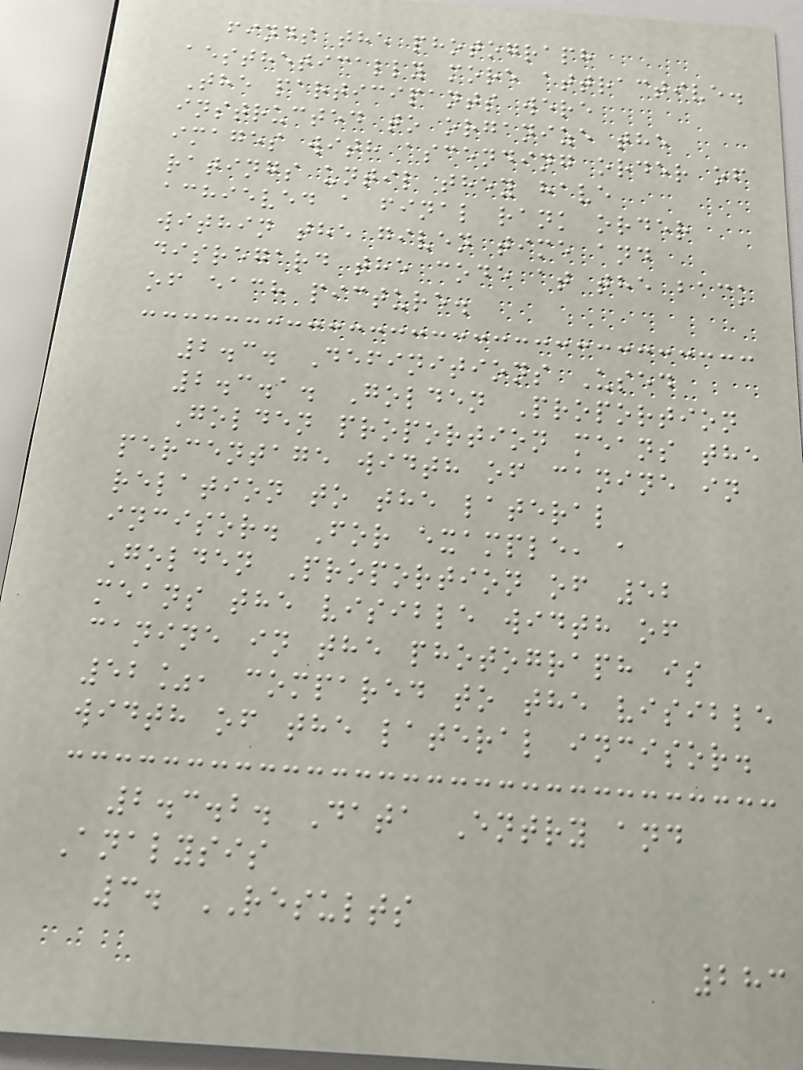finds the photograph
aesthetically more attractive.
The participants were
instructed to organize the
images with ascending order of
ratings until they have
achieved a final rank order
within the given time and
disregard the code at the back
of each picture.
2.3. Definitions Used
2.3.1. Golden Proportion
Golden proportion means the
percentage width of canine in
relation to the lateral
incisor. For example, a
Golden Proportion of 52
means the visible width of
canine in the photograph is
52%, compared to the visible
width of the lateral incisor.
2.3.2. Data Entry and
Analysis
3. RESULTS
283
